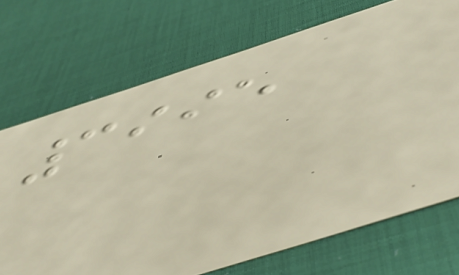3995
